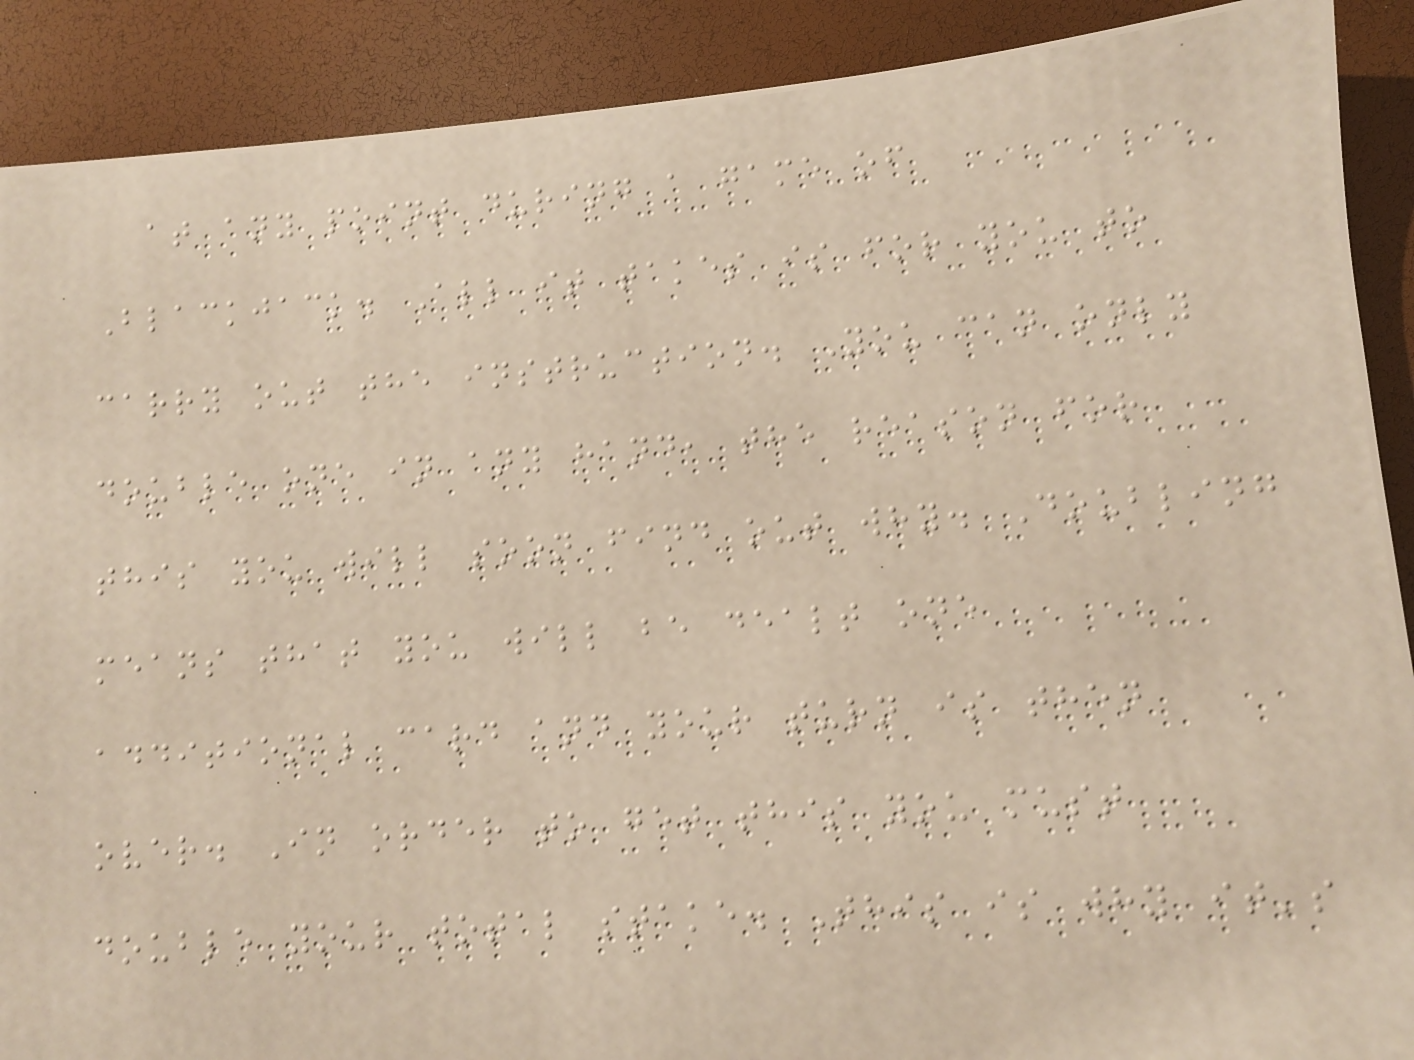at any point during a game of
Blackjack. All it takes is for you to
carry out the instruction. You can only
double one in any hand, the reason for
this you will soon find out why. Doubling
means that you will be dealt one
additional card and your turn is then
over. In order to get this you must
double your total stake. This is why it's
